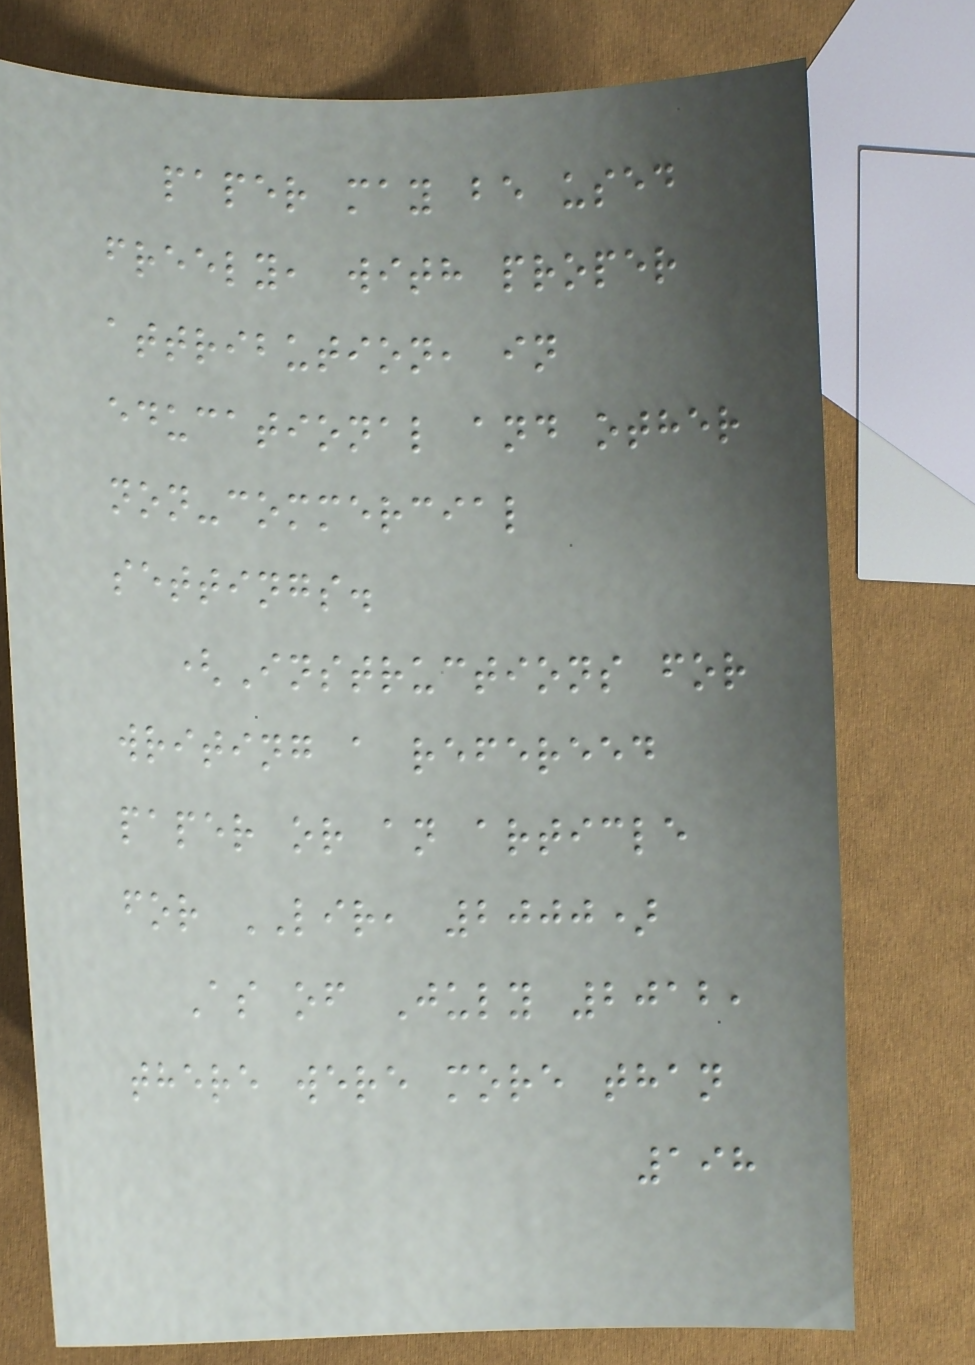paper may be used
freely, with proper
attribution, in
educational and other
non-commercial
settings.
(Instructions for
writing a refereed
paper or an article
for LIR, 2000)
As of July 2012,
there were more than
198
